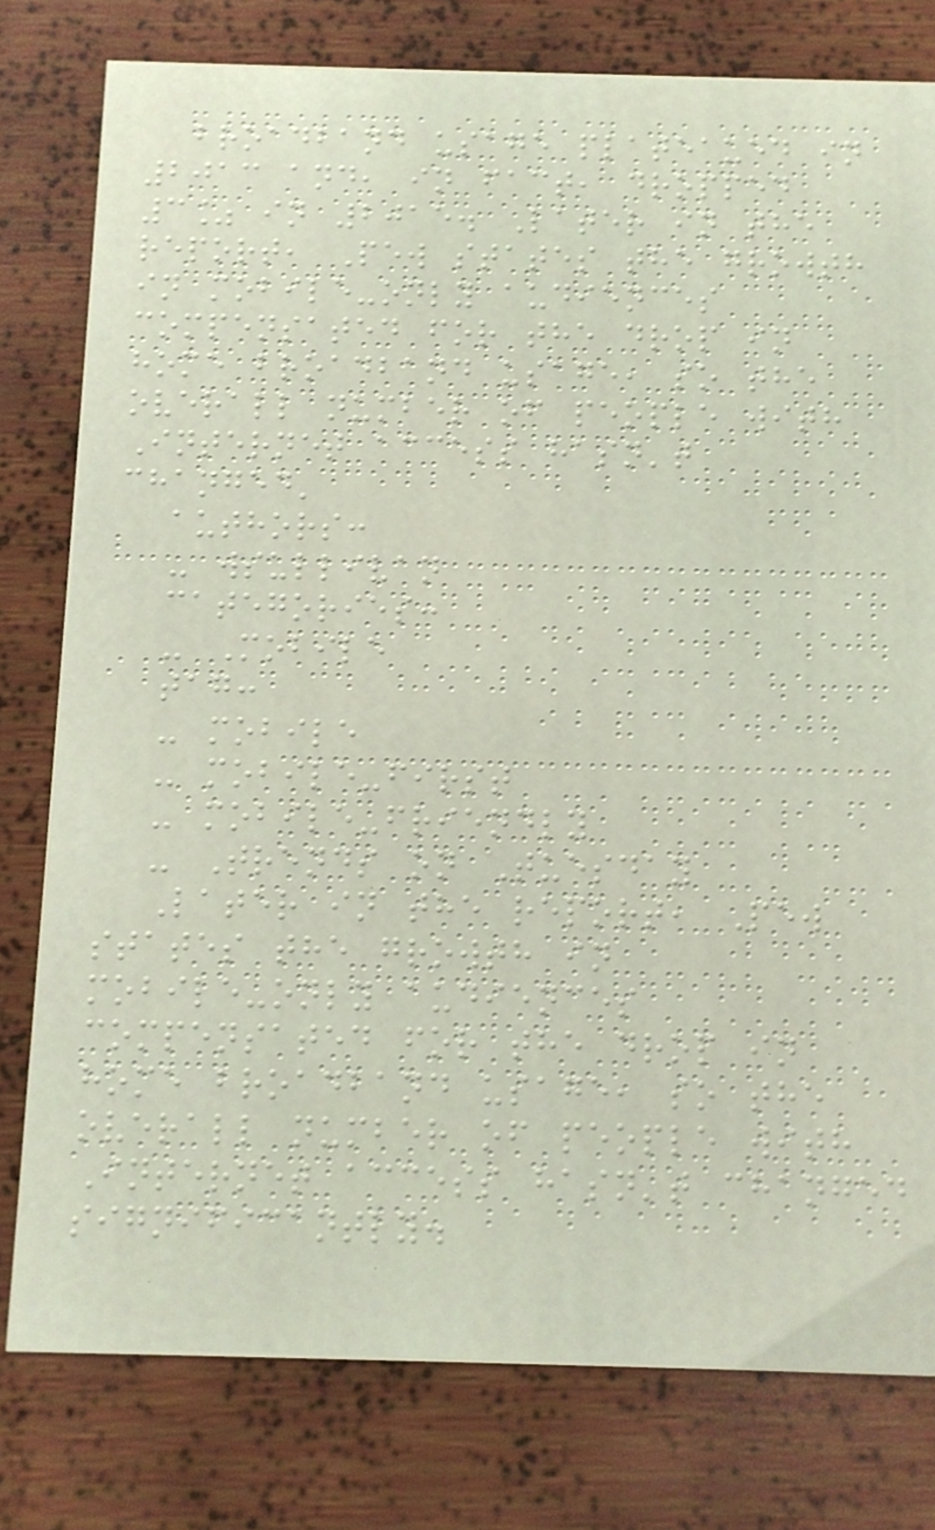broadband usage plateaued in
2013 and, in fact, dropped
3% in 2015. Later in the
report, Pew states the growth
in mobile-only audiences
compensated for the drop in
home broadband usage, so the
overall number of people with
Internet access hasn't
changed'
authors:
- wsullivan
categories:
- Mobile
tag:
- mobile
- mobile-first
- mobile-friendly
- Trends on Tuesday
Later in the report, Pew
states the growth in
mobile-only audiences
compensated for the drop in
home broadband usage, so the
overall number of people with
Internet access hasn't changed
significantly.
